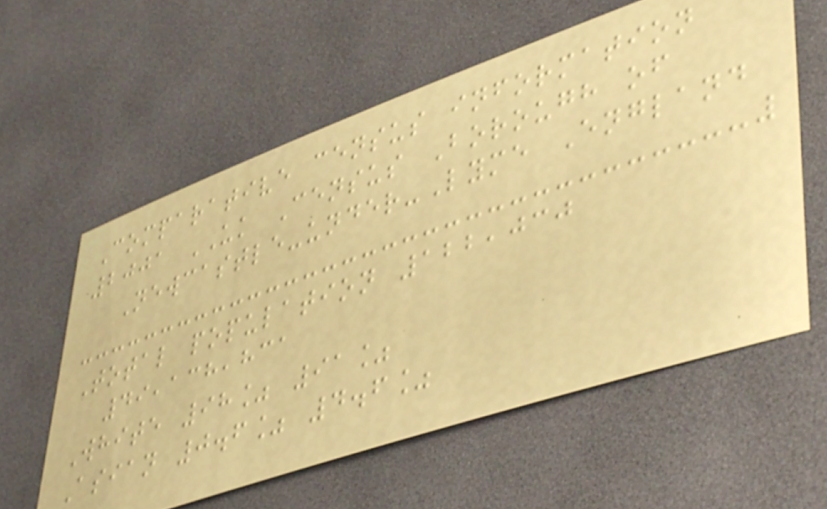Comparative census information
2001 UK Census Borough of
Newcastle-under-Lyme England
Total population 122,030
49,138,831
White 98% 91%
Asian 0.6% 4.6%
